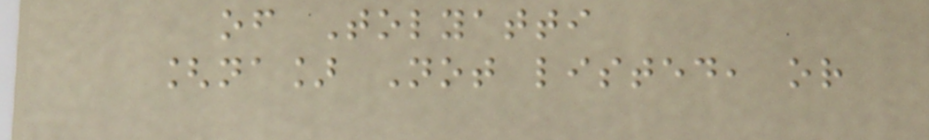of Tolyatti
[na] Not listed, or
